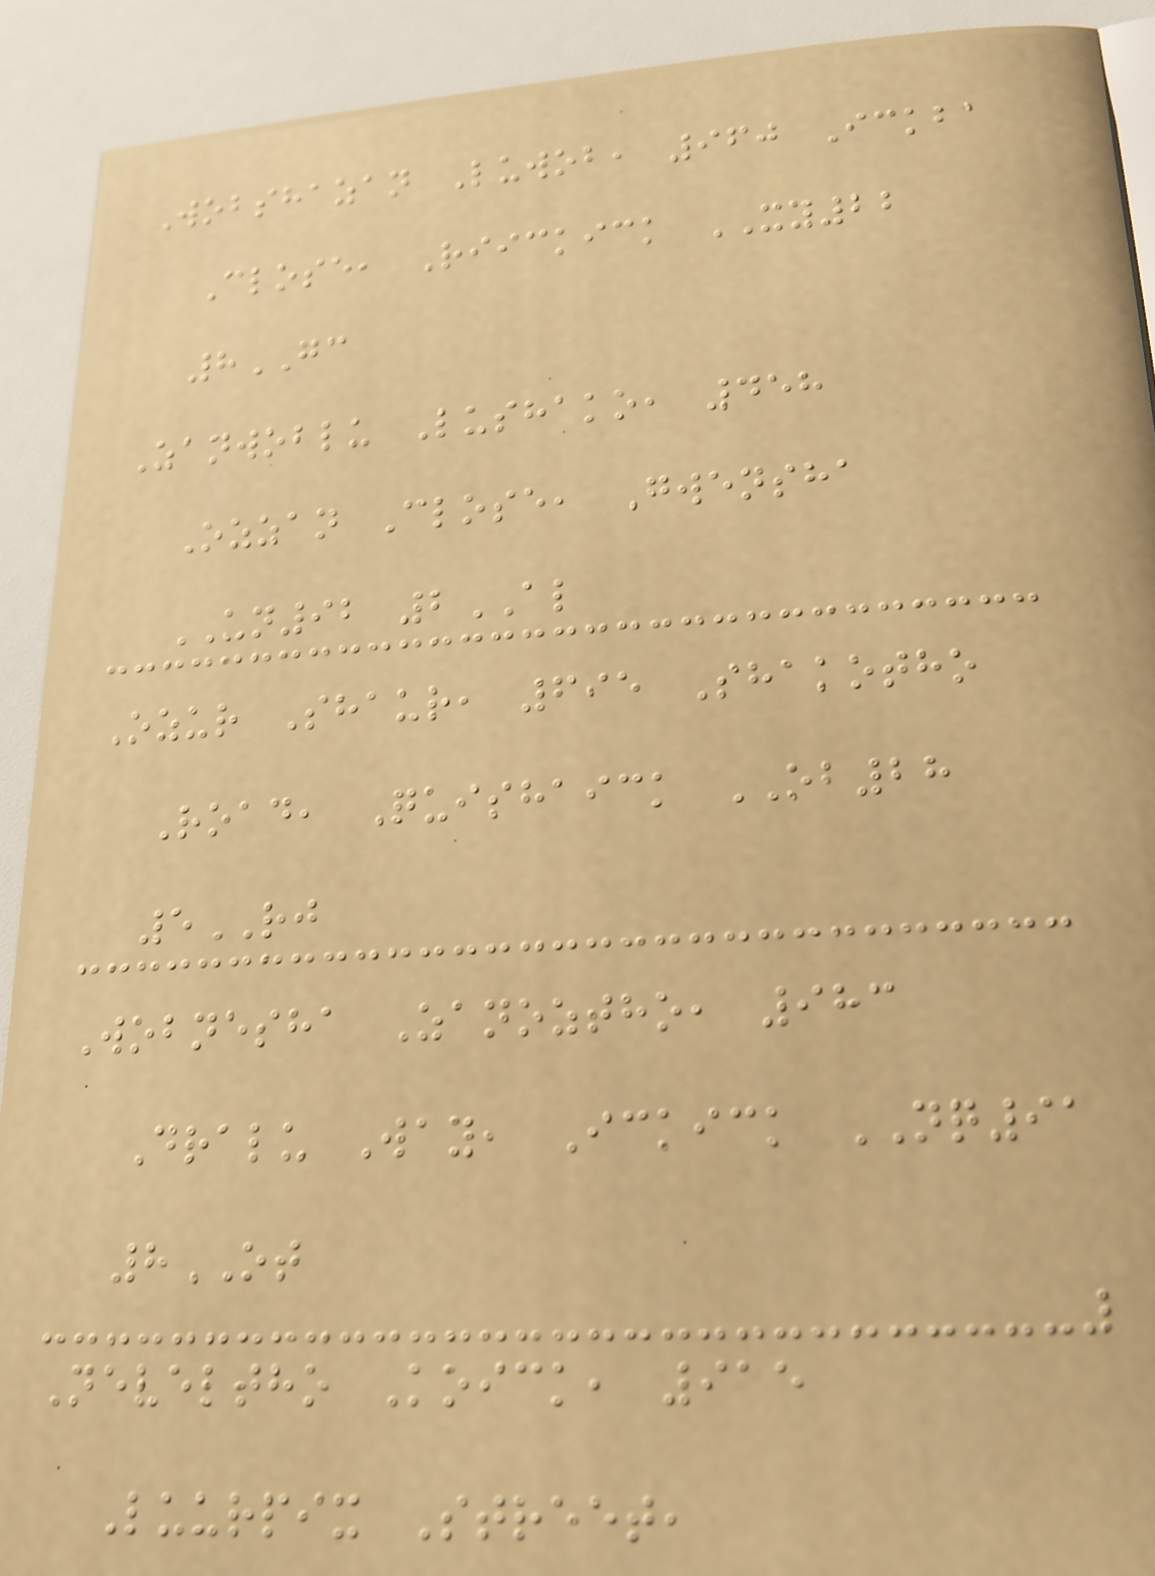Wobshazan Luwob, 960 Ickba
Close, Riickick XY22
8GC
Zanwoblu Lushako, 458
Ozzan Close, Gwensha
UN92 2AL
Ozur Shaur, 695 Shakotho
Road, Quishaick OB28
5RJ
Wobnesha Zanoztho, 983
Dralu Way, Ickick NQ91
8OT
Neveltho Koick, 915
Luurpix Street,
